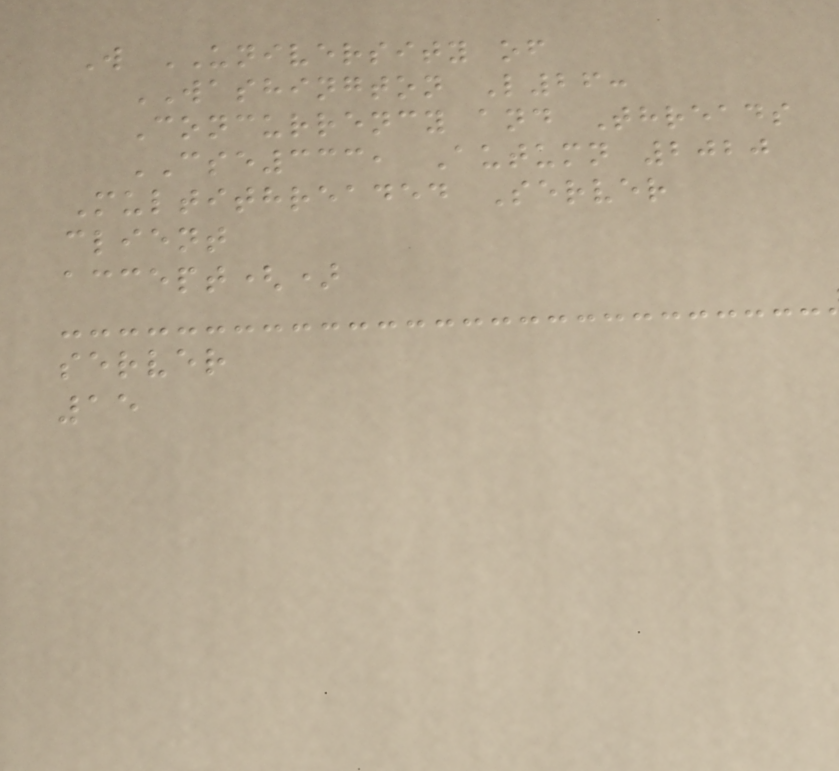W UNIVERSITY of
WASHINGTON L26:
Concurrency and Threads
CSE333, Autumn 2020
Multithreaded Server
client
accept()
server
15
